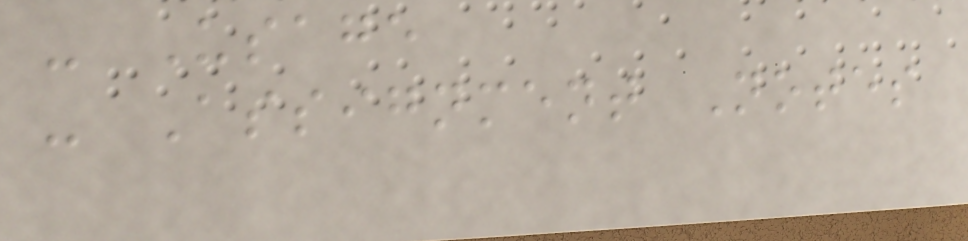- Usage
- Assignment Notes
